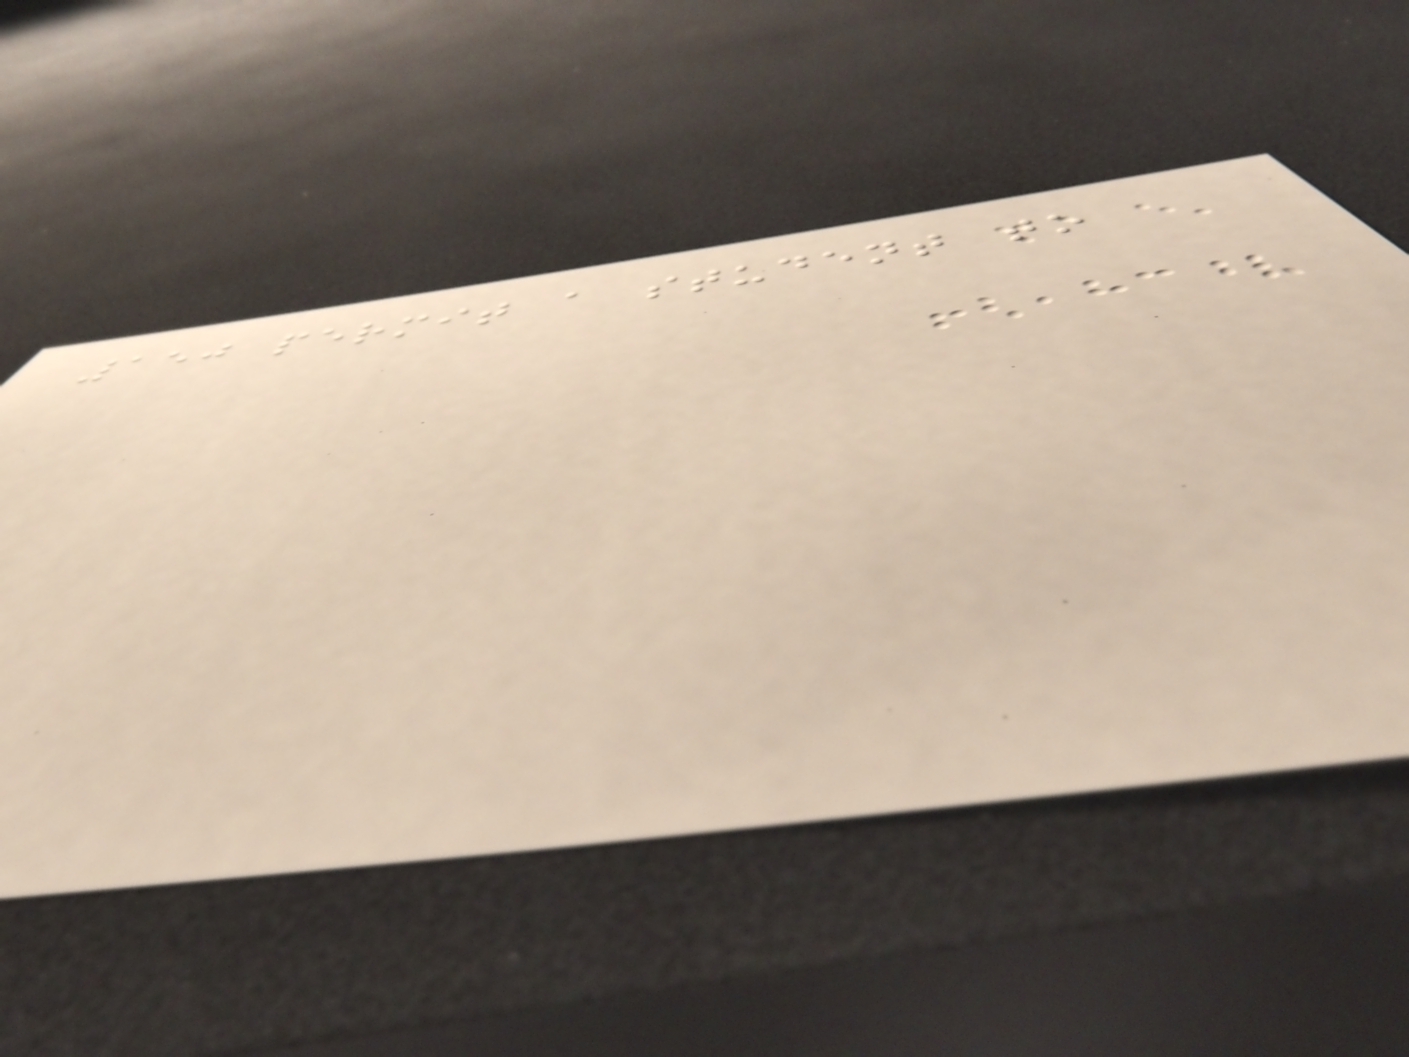150 permit a student to
